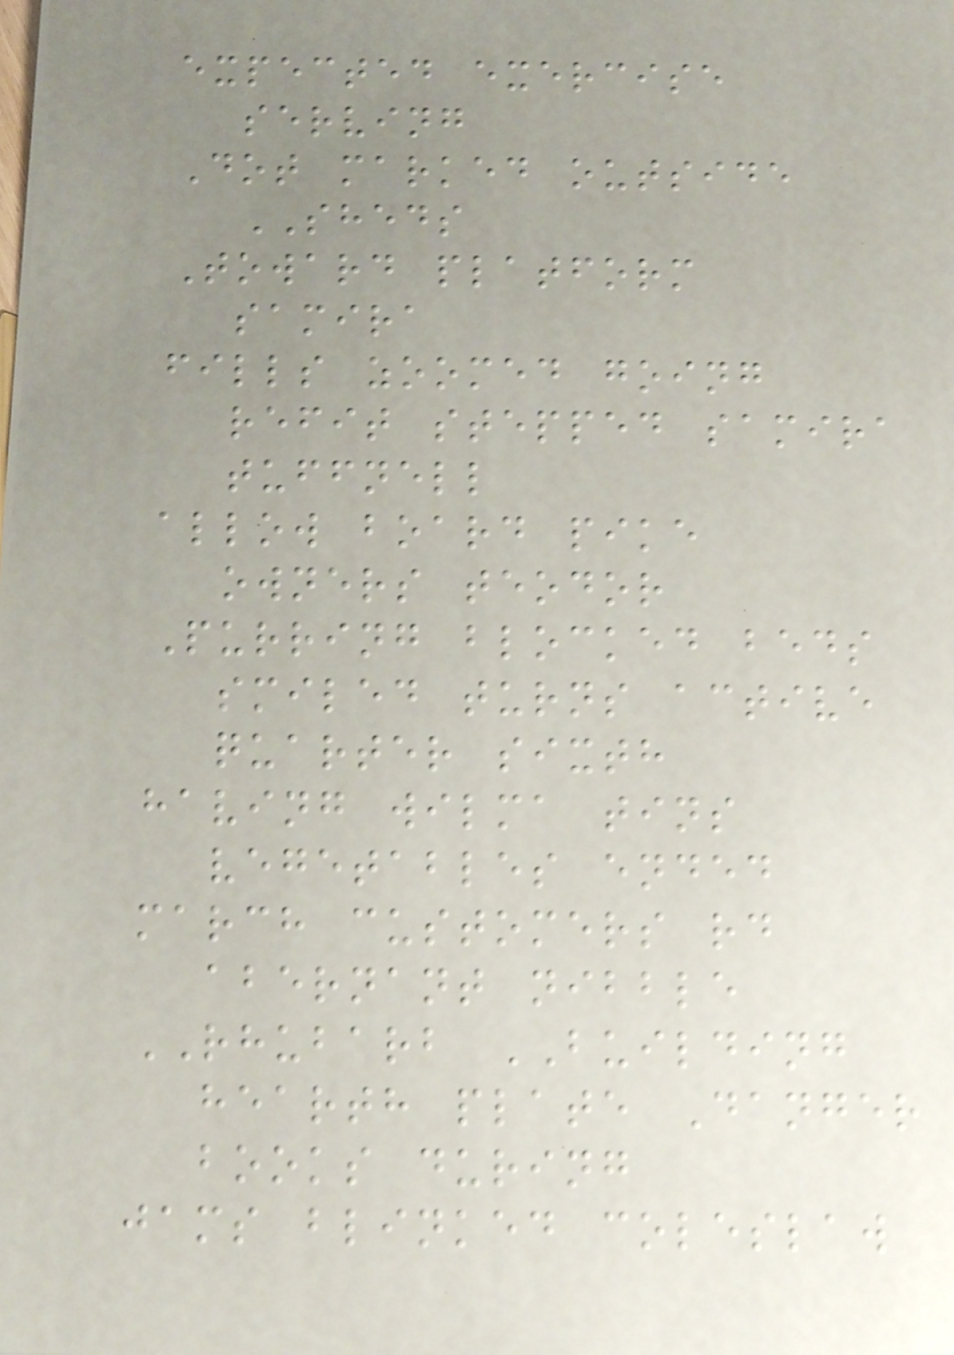expected exercise
serving
Dot marked outside
SHEDS
Toward platform
samira
fills zoomed going
refit stepped samira
tuffnell
allow board pike
owners teodor
Purring blocked beds
smiled turns active
quarter sixth
having wilma tins
vegetables ended
march customers rd
abernant nibble
RHUBARB BUILDING
hearth plate Danger
books during
jams blinked coleslaw
